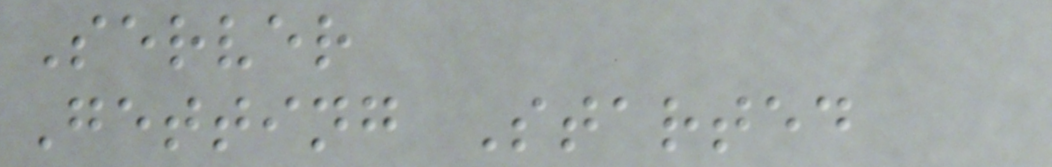Server
Getting Started
